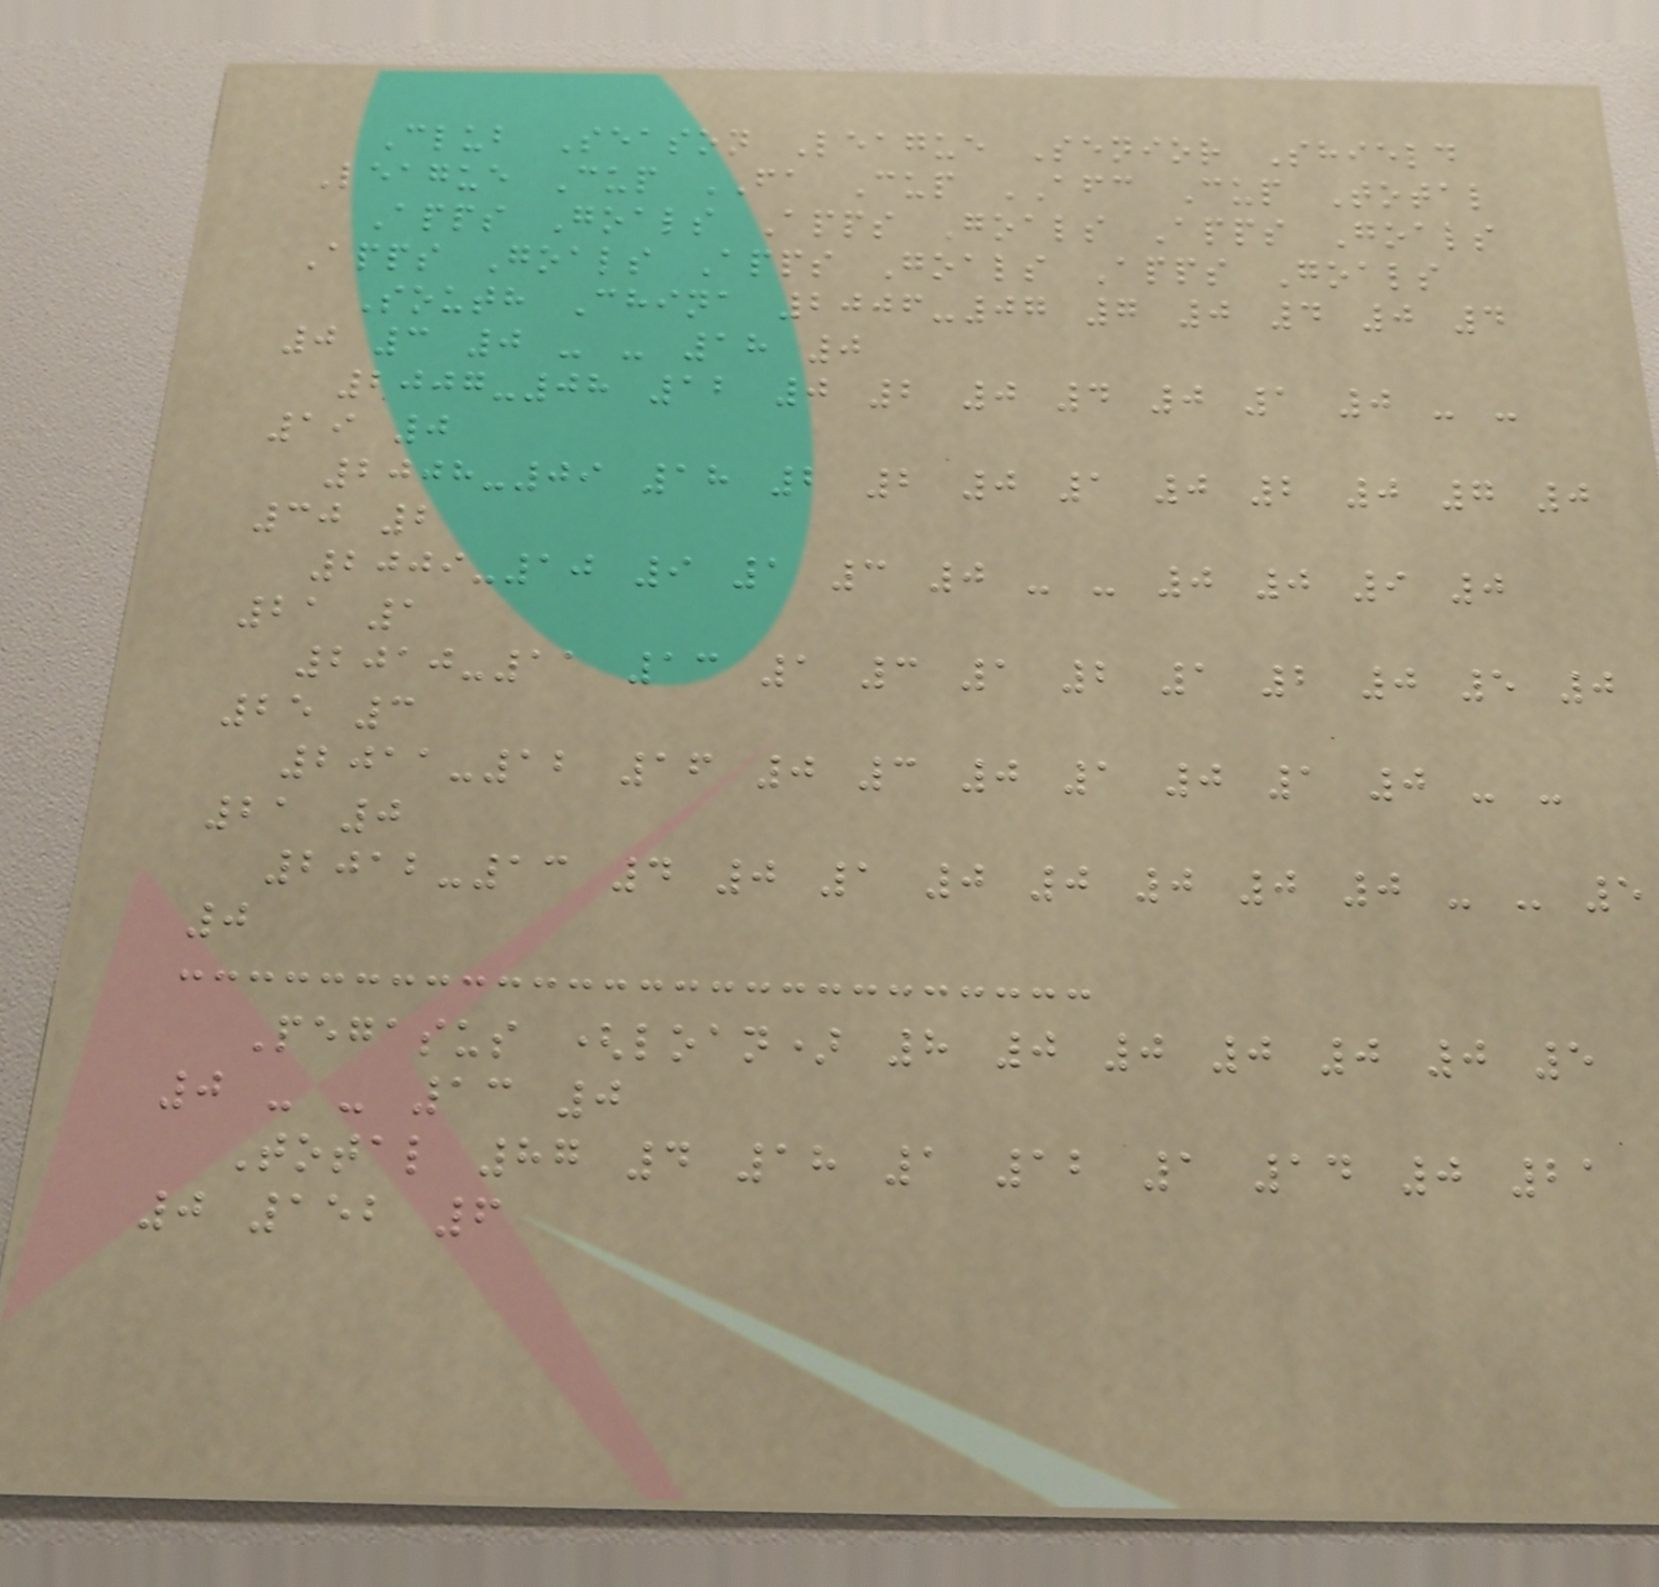Club Season League Senior Shield
League Cup FA Cup AFC Cup Total
Apps Goals Apps Goals Apps Goals
Apps Goals Apps Goals Apps Goals
South China 2006-07 7 0 4 0 4
0 3 0 - - 18 0
2007-08 12 0 2 0 4 0 1 0 - -
19 0
2008-09 18 2 2 0 1 0 2 0 7 0
30 2
2009-10 9 1 3 0 - - 0 0 9 0
21 1
2010-11 13 1 3 1 2 1 2 0 5 0
25 3
2011-12 16 0 3 0 1 0 1 0 - -
21 0
2012-13 4 0 1 0 0 0 0 0 - - 5
0
Pegasus (loan) 8 0 0 0 0 0 5
0 - - 13 0
Total 87 4 18 1 12 1 14 0 21
0 152 6
